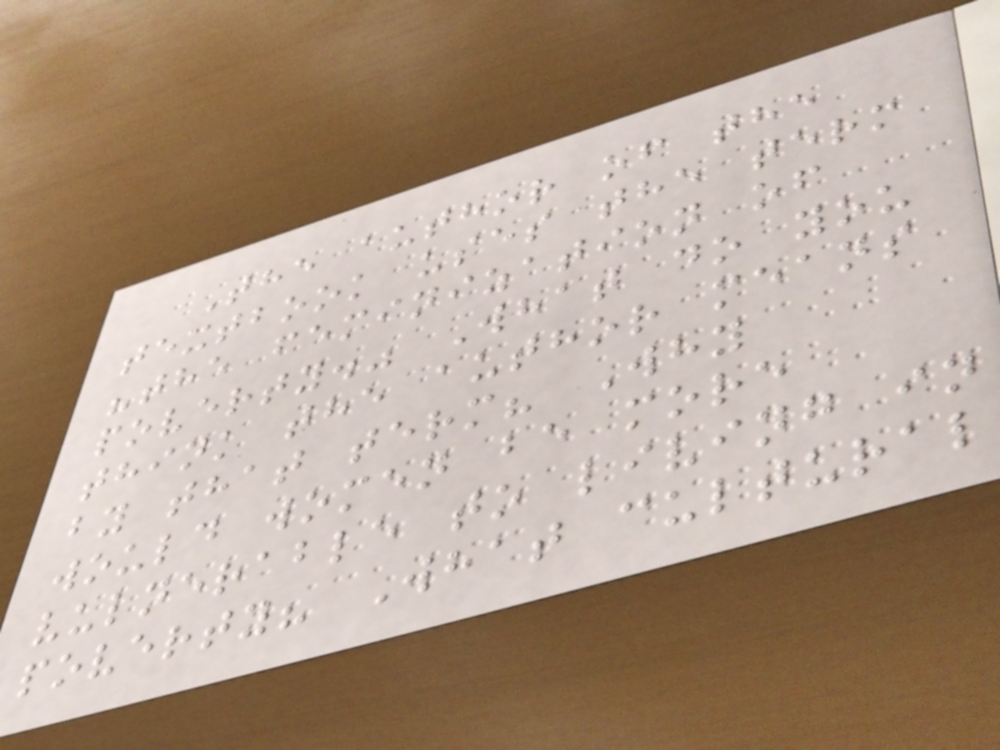The author of the
textbook uses the term
"the feminization of
poverty." What do you
think the author means
by that term? Why
would women be more
vulnerable to living in
poverty? What cultural
